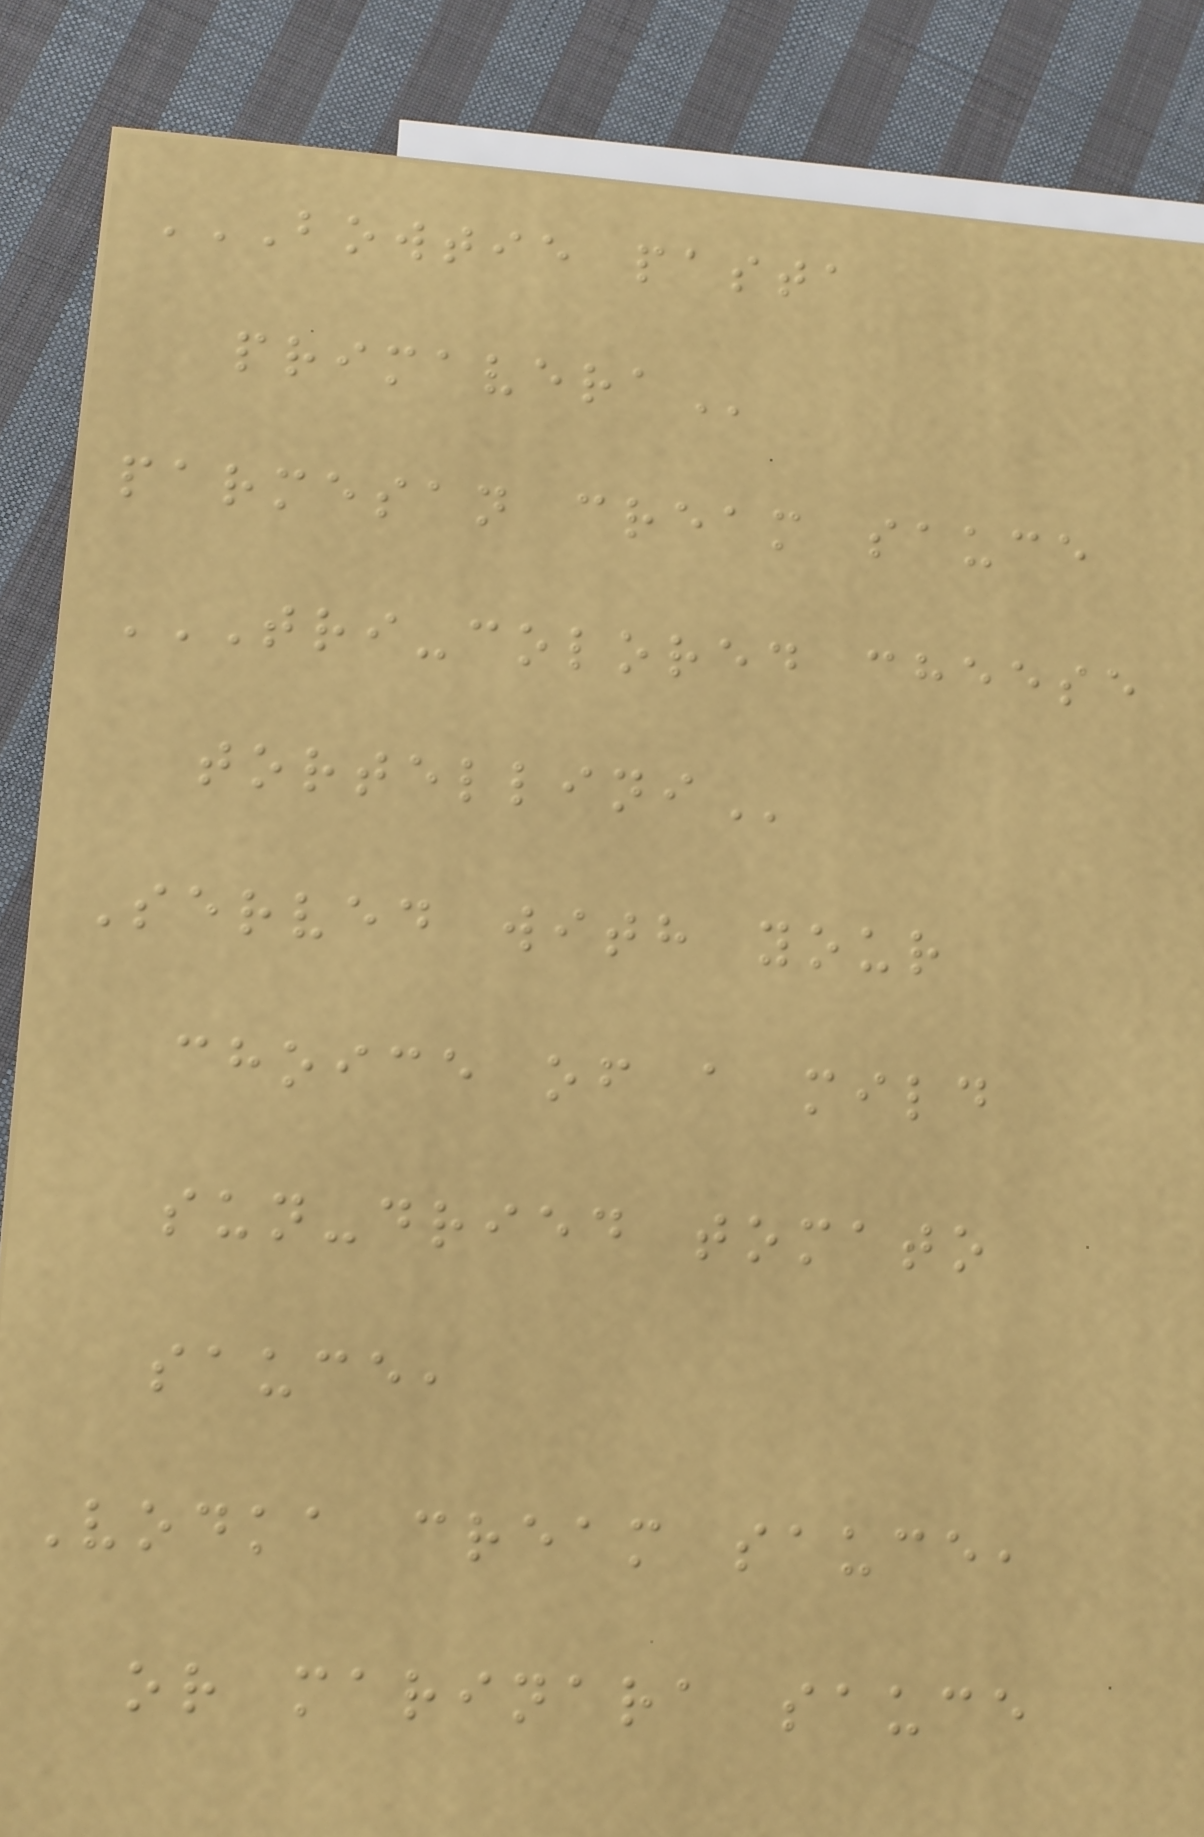BOWTIE PASTA
PRIMAVERA
parmesan cream sauce
TRI-COLORED CHEESE
TORTELLINI
Served with your
choice of a mild
sun-dried tomato
sauce,
Vodka cream sauce,
or marinara sauce
